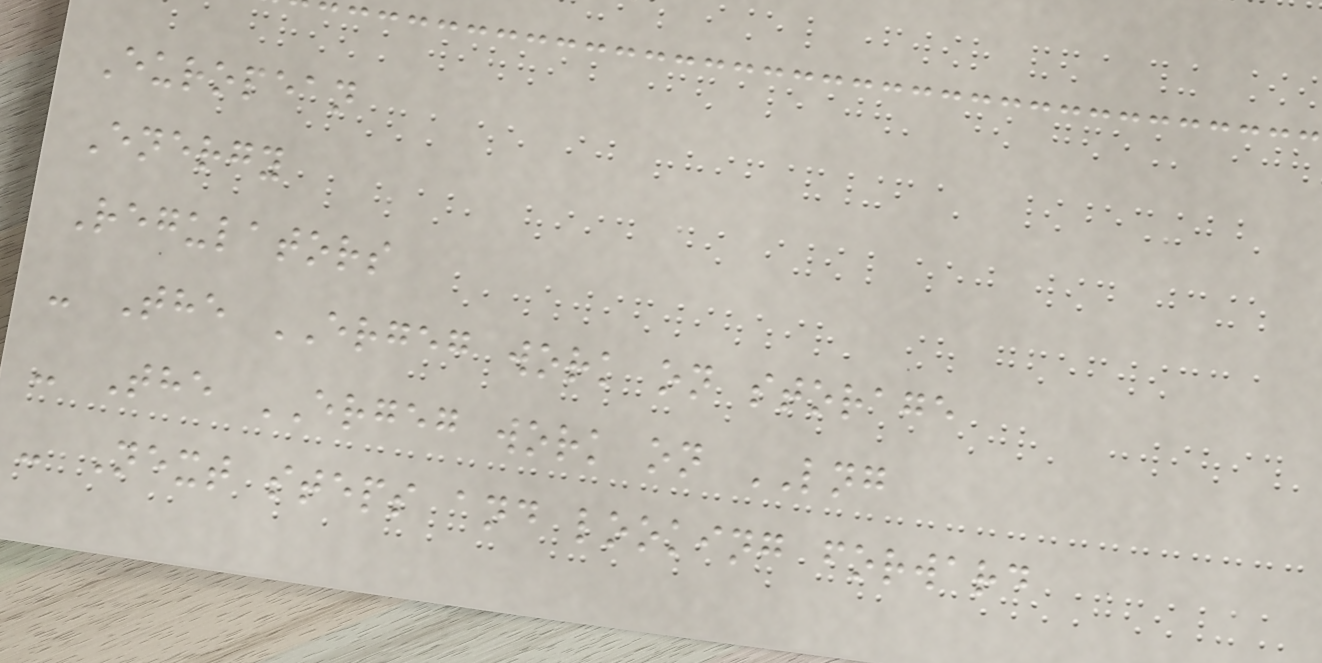European
Energy
Regulators
- The ERGEG work on storage
- The ERGEG work on LNG
- Next steps and looking forward
